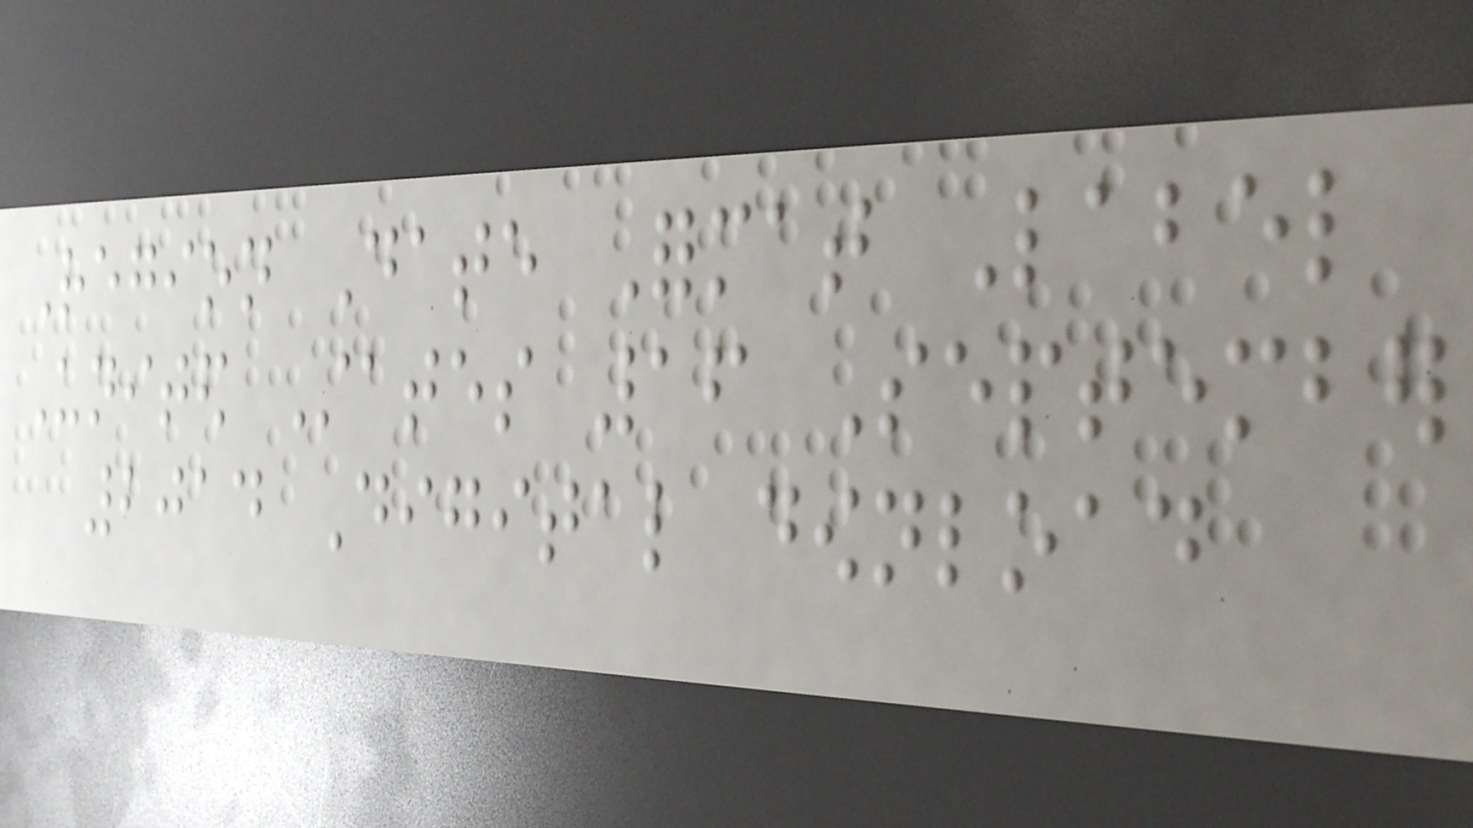Region Date Format Label
United States 16 September
2014 Digital download
